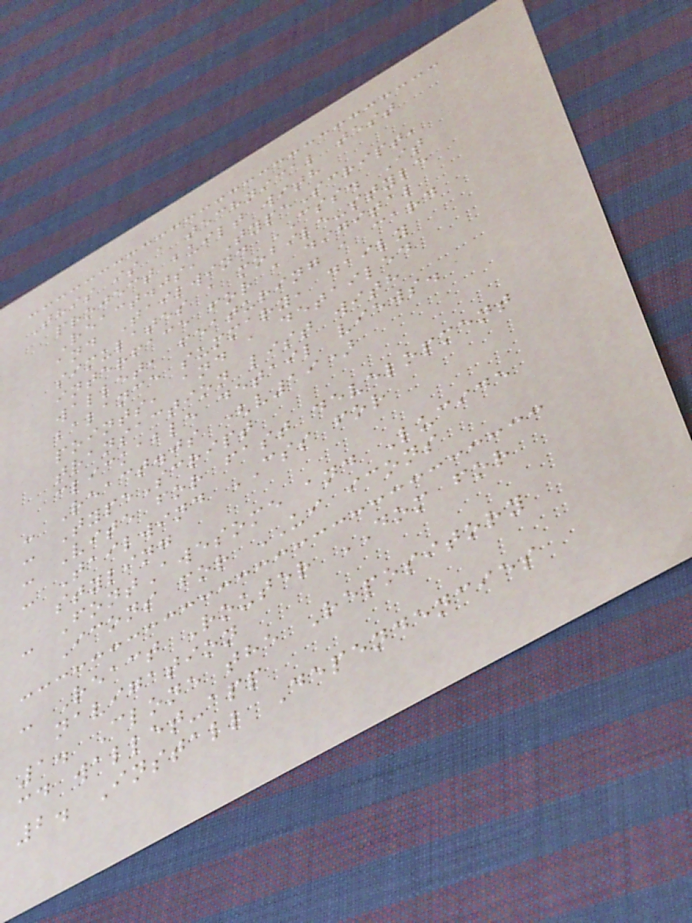This is a technical test
project built with
React.js, TypeScript,
and Tailwind CSS. It
simulates a mobile-style
interface for a digital
wallet, featuring a card
balance summary, daily
points, and a detailed
transaction list with
clickable detail views.
- React.js (v19)
- TypeScript
- Vite for fast development
- Tailwind CSS for
styling
- FontAwesome and Lucide
Icons for UI icons
- React Router DOM for
navigation
1. Clone the Repository
cd wallet-app
2. Install Dependencies
